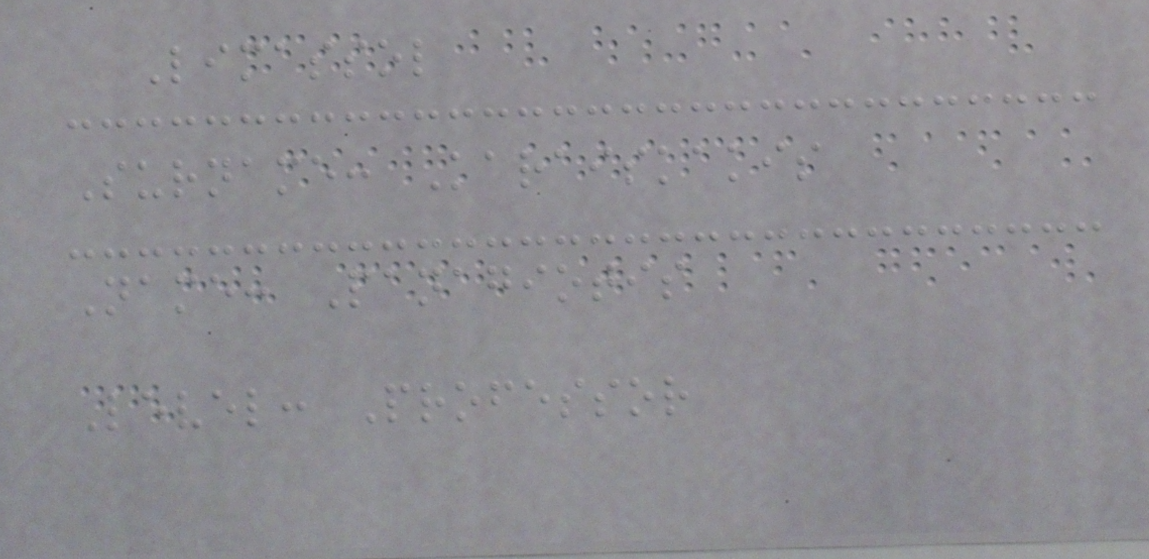Limassol
Surname: Karaiskakis
Name: Panagiotis
Level: Professor
